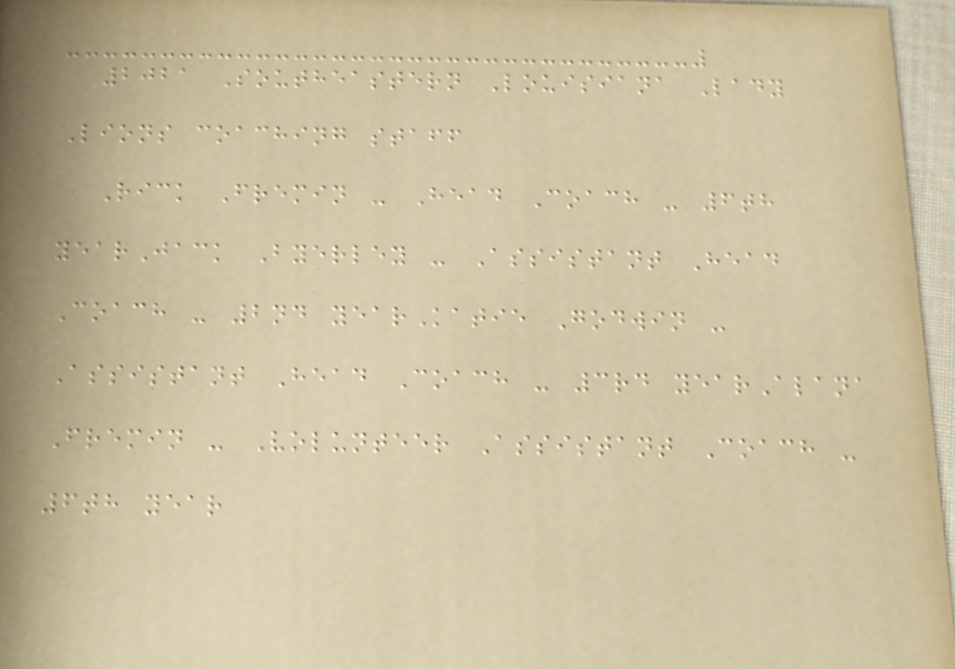2021 Southeastern Louisiana Lady
Lions coaching staff
Rick Fremin - Head Coach - 6th
yearJack Byerley - Assistant Head
Coach - 2nd yearKatie Godwin -
Assistant Head Coach - 3rd yearAlana
Fremin - Volunteer Assistant Coach -
6th year
